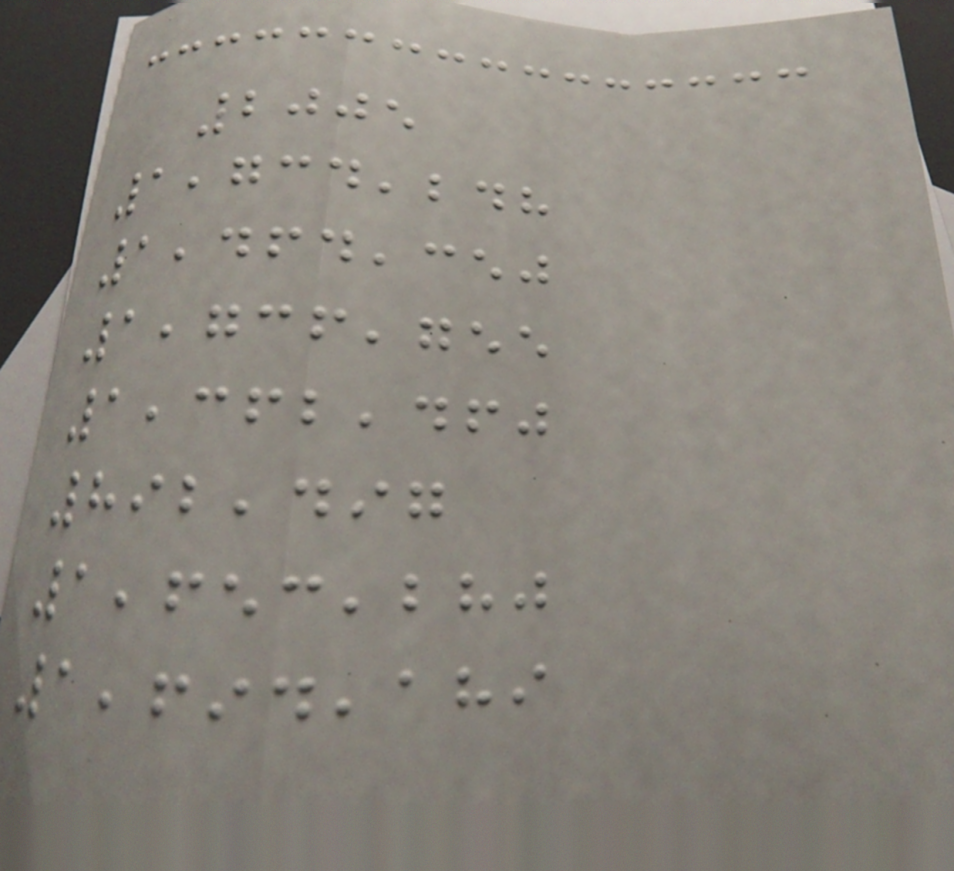2005
1,734,248
1,464,350
1,736,755
1,362,460
892,497
1,653,280
1,694,189
